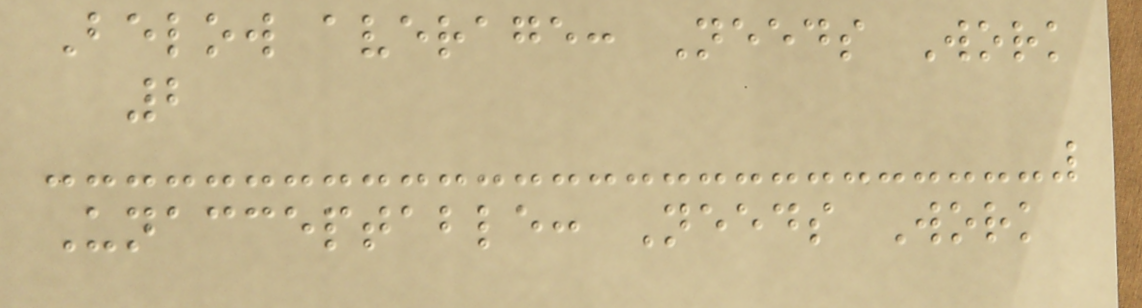Below average: Needs Work
2
Unacceptable: Needs Work
